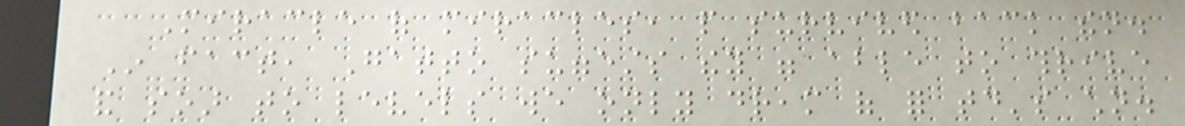Miracle of miracles, people survived back then.
In fact, Gatto suggests they were able to thrive
and soar to levels we only dream of for today's children.
